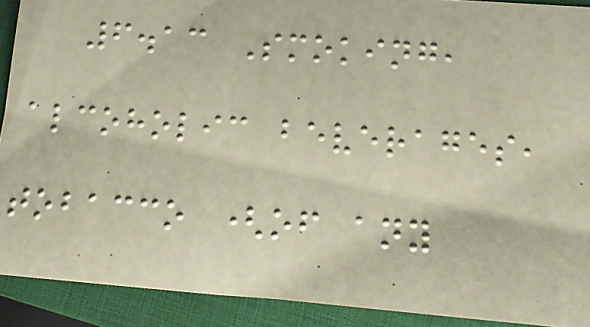6.13 Smoking,
alcoholic beverages,
tobacco (of any
